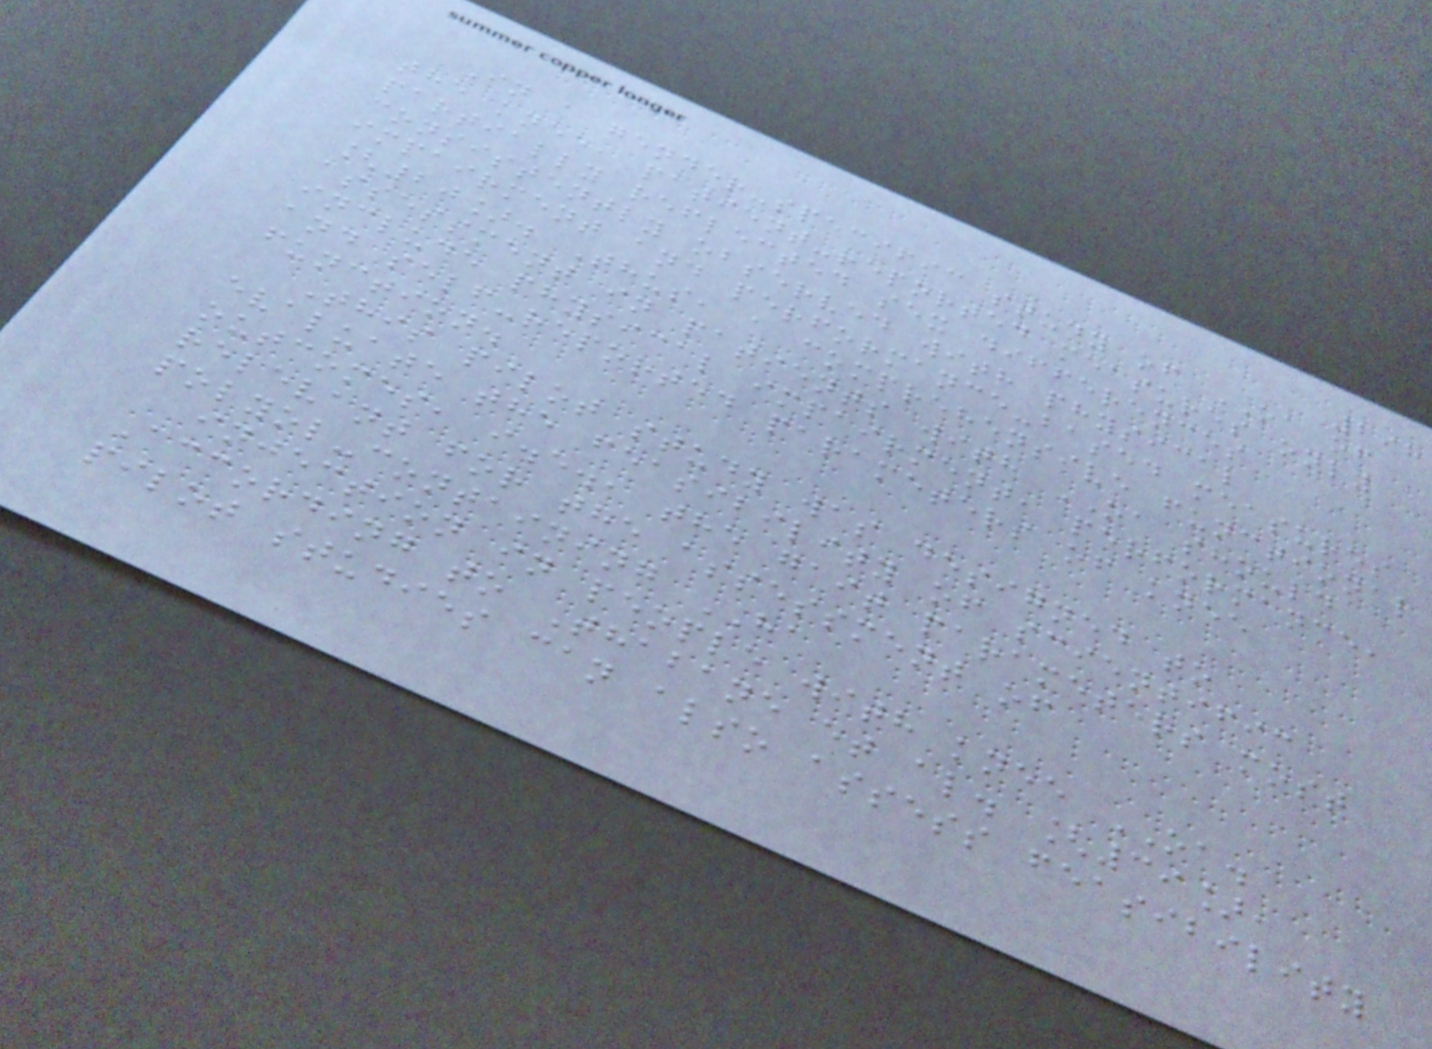298
In a gender-specific study of OA of
the knee, patient-reported measures only
partially reflected sex differences
consistently observed with physical
impairment and performance-based measures
[20]. Thus, a comprehensive functional
assessment in patients with OA should
include physical impairment, performance,
and self-reported parameters of knee
function.
This pilot study was designed to
evaluate the feasibility of scientific
outcomes, i.e., the gait parameters most
relevant for the assessment of
polyol-containing HA
injection in people with knee OA.
According to Thabane et al. [39],
pilot studies can also assess feasibility
